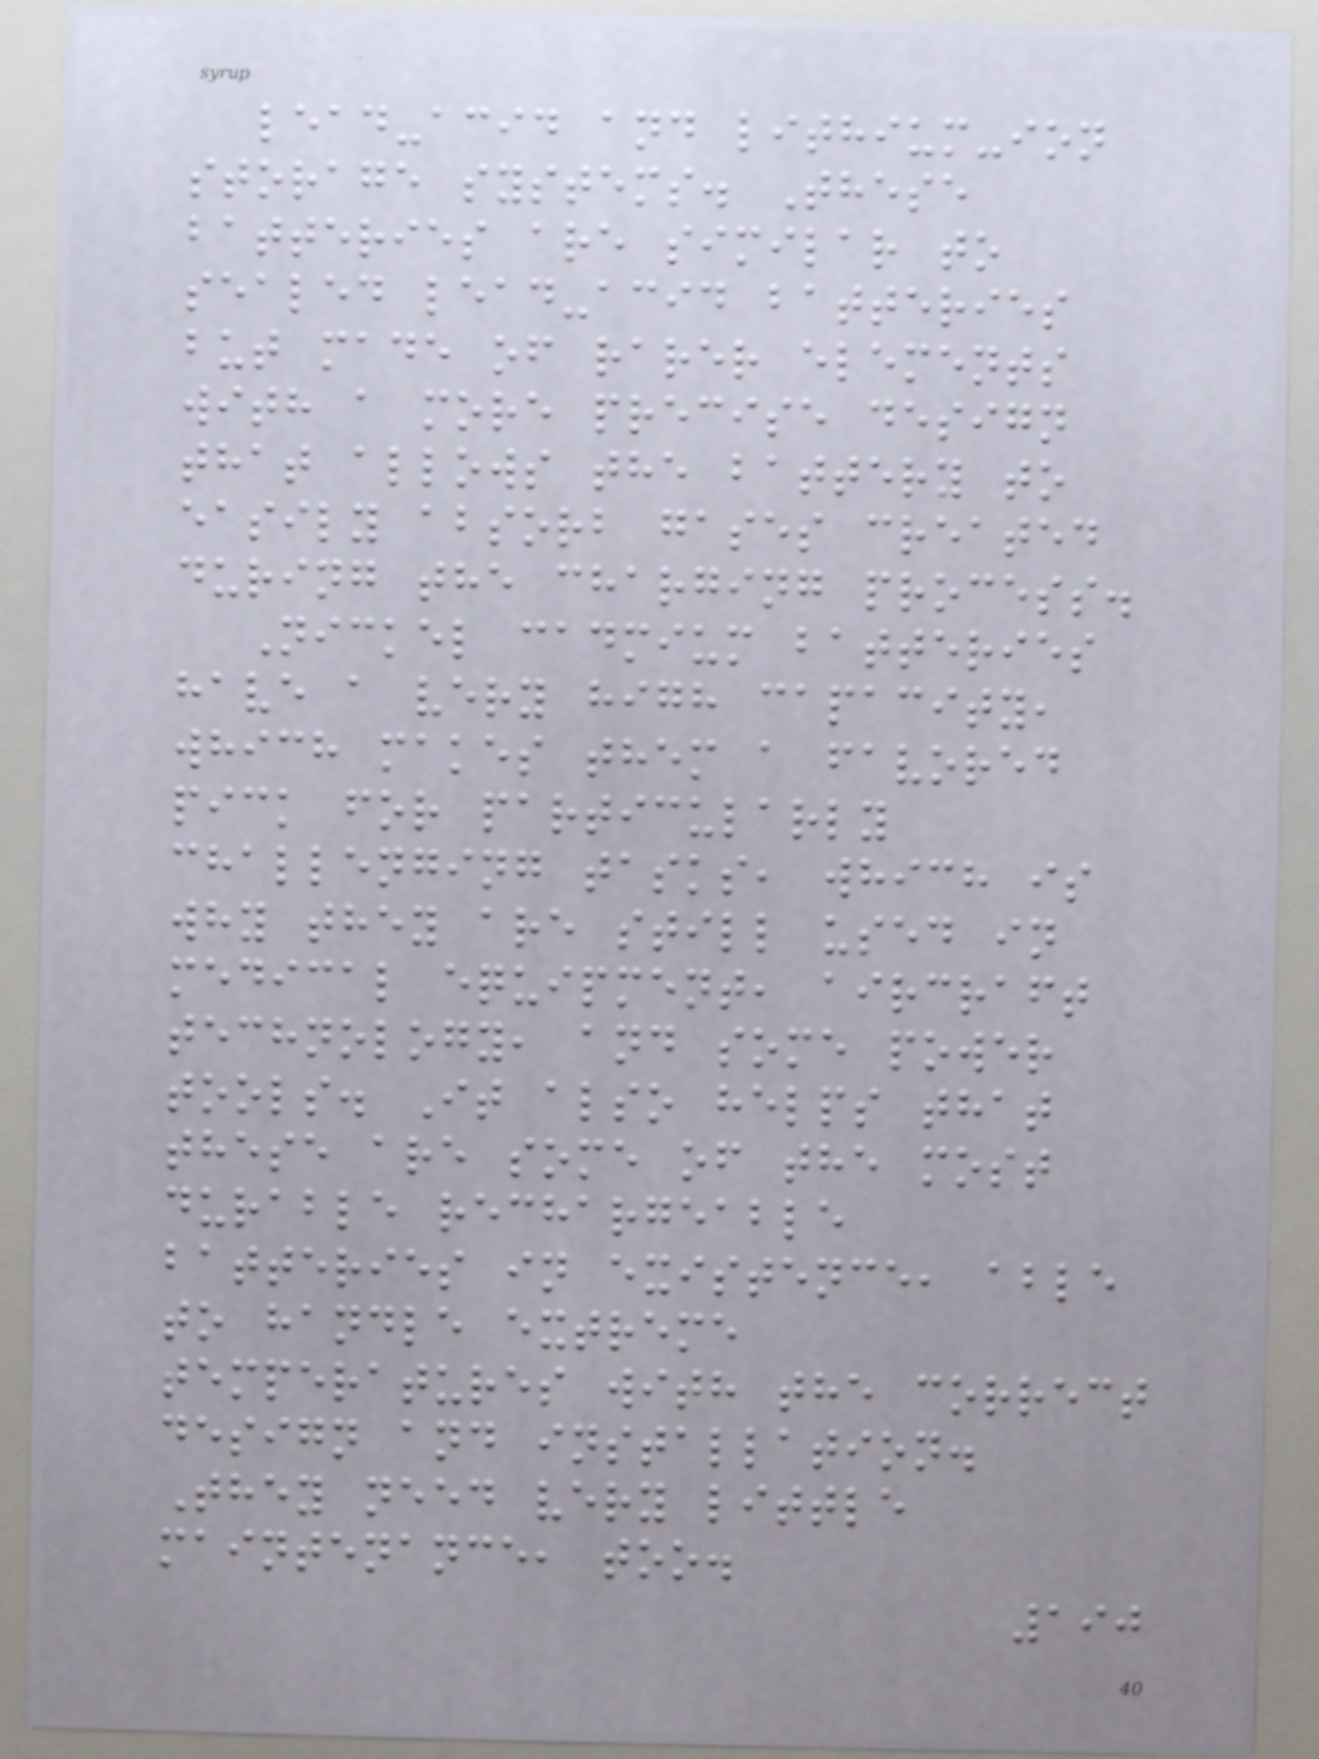lead-acid and lithium-ion
storage systems. These
batteries are similar to
sealed lead-acid batteries
but made of rarer elements
with a more precise design
that allows the battery to
easily absorb gases created
during the charging process.
Nickel cadmium batteries
have a very high capacity,
which makes them a favored
pick for particularly
challenging tasks, which is
why they are still used in
medical equipment, aircraft
technology, and some power
tools. It also helps that
these are some of the most
durable rechargeable
batteries in existence, able
to handle extreme
temperatures with the correct
design and installation.
They need very little
maintenance, too.
190
